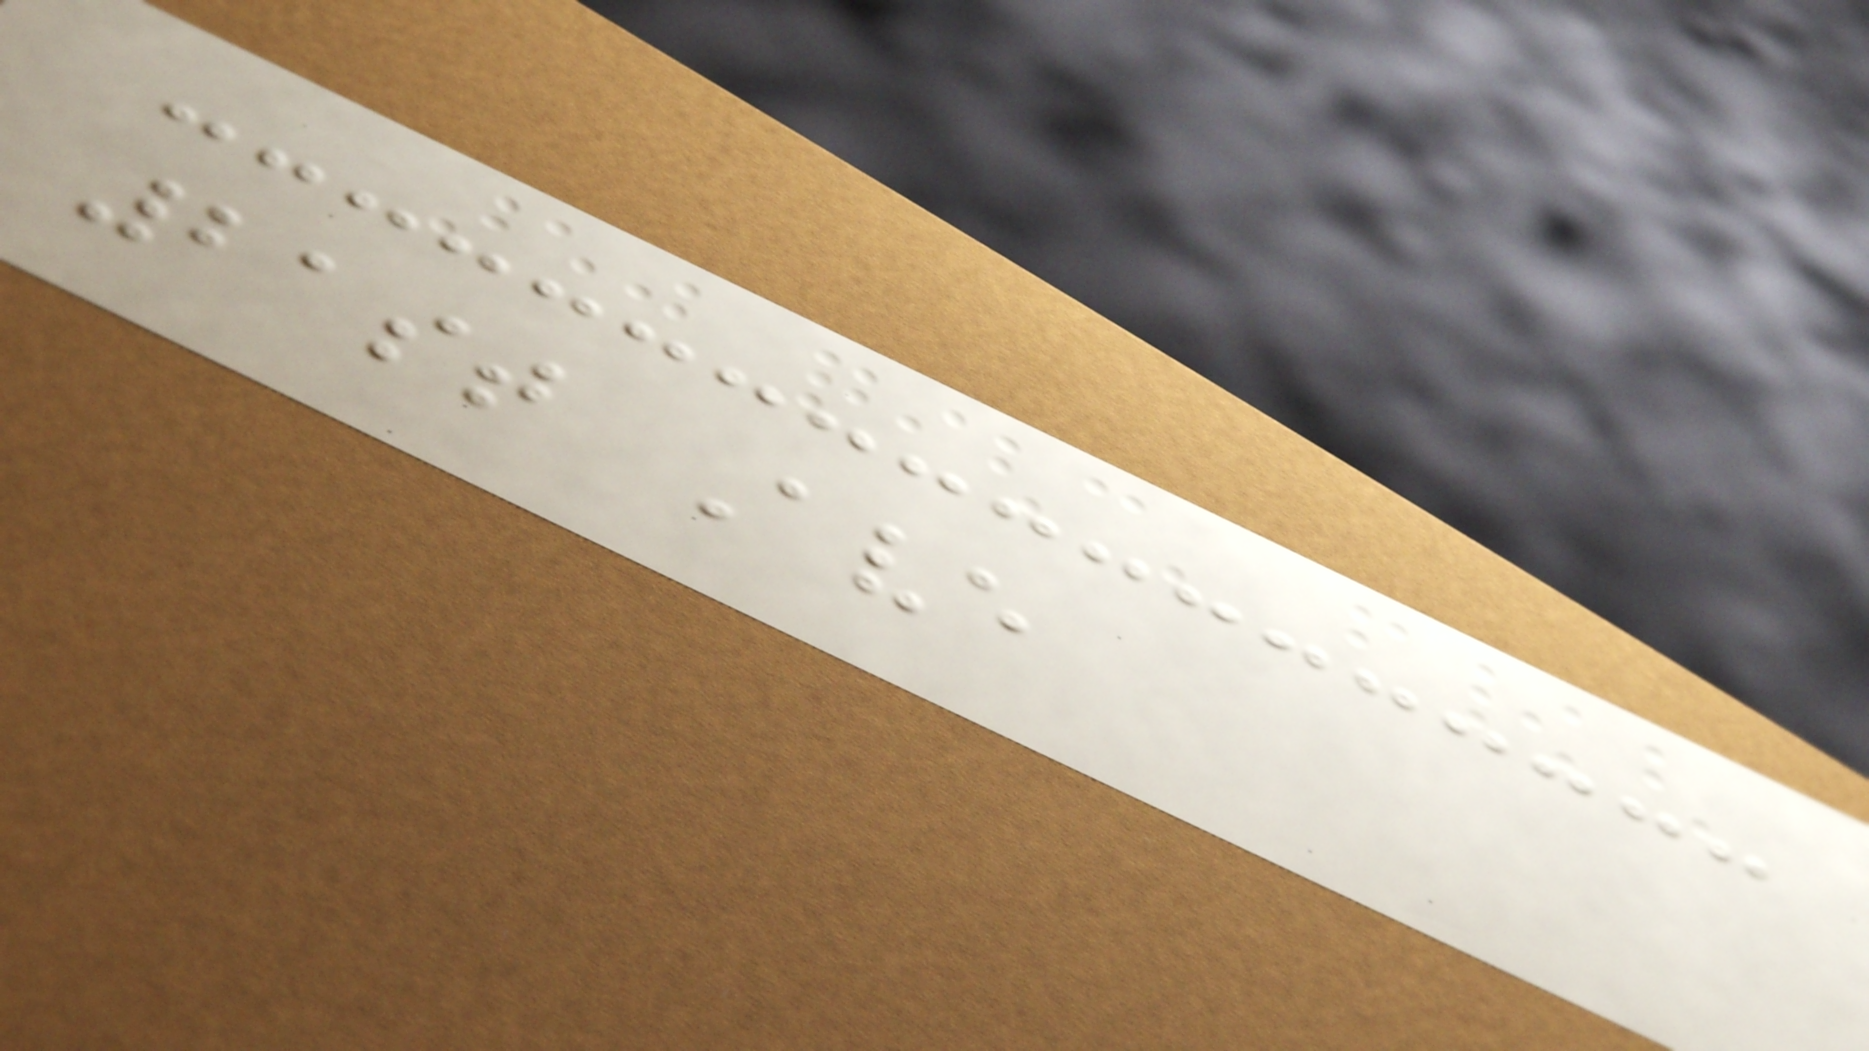21st Ave
